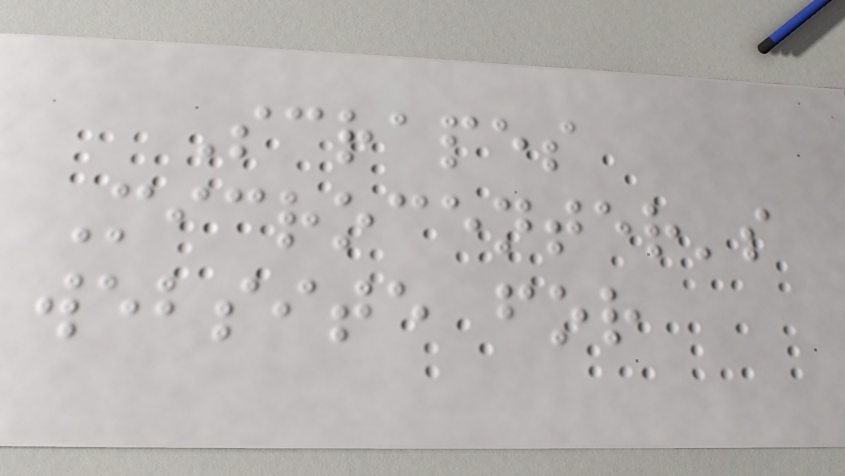Scrapes
Microcenter's
website for
